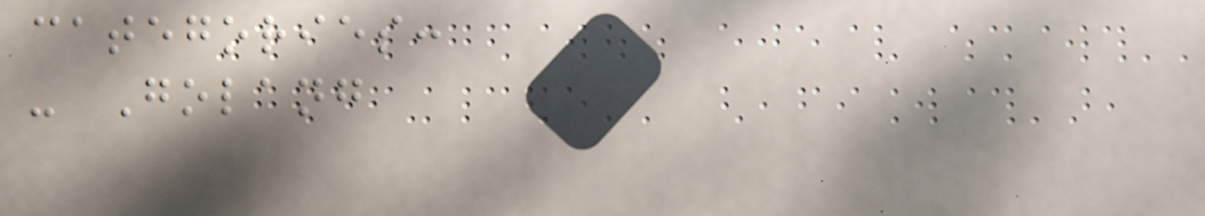categories:
- Golang
